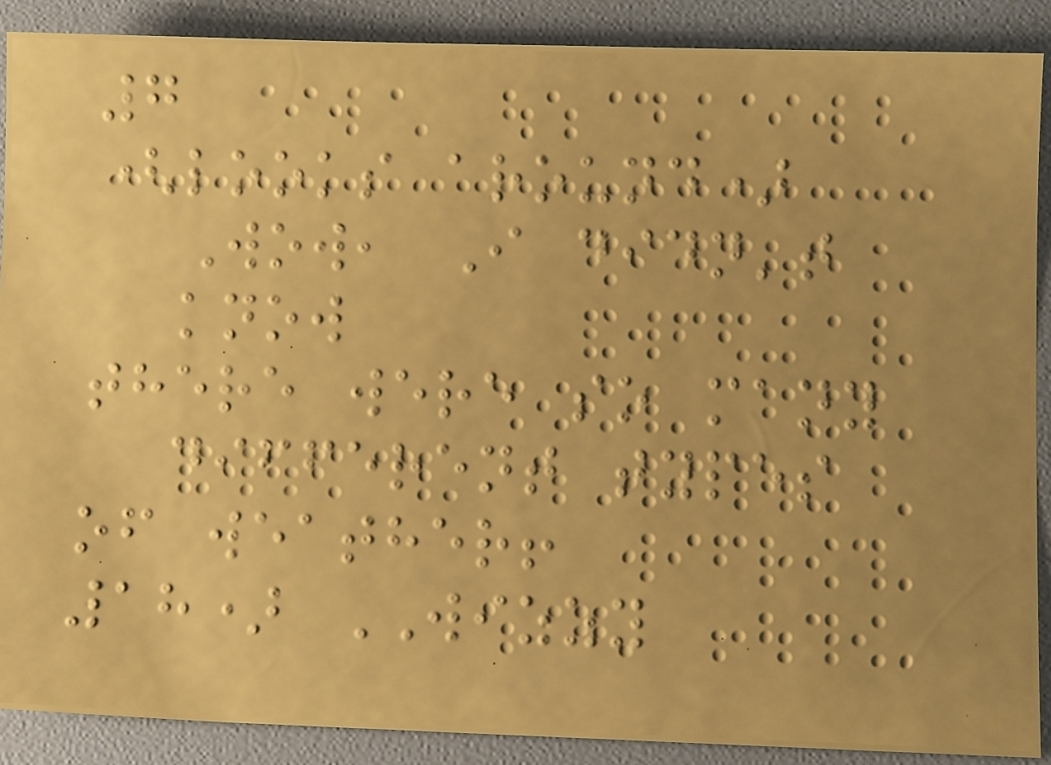7
(looks around)
Wow, I didn't
know
there were so many
different types
of weather!
18) WIZZY
